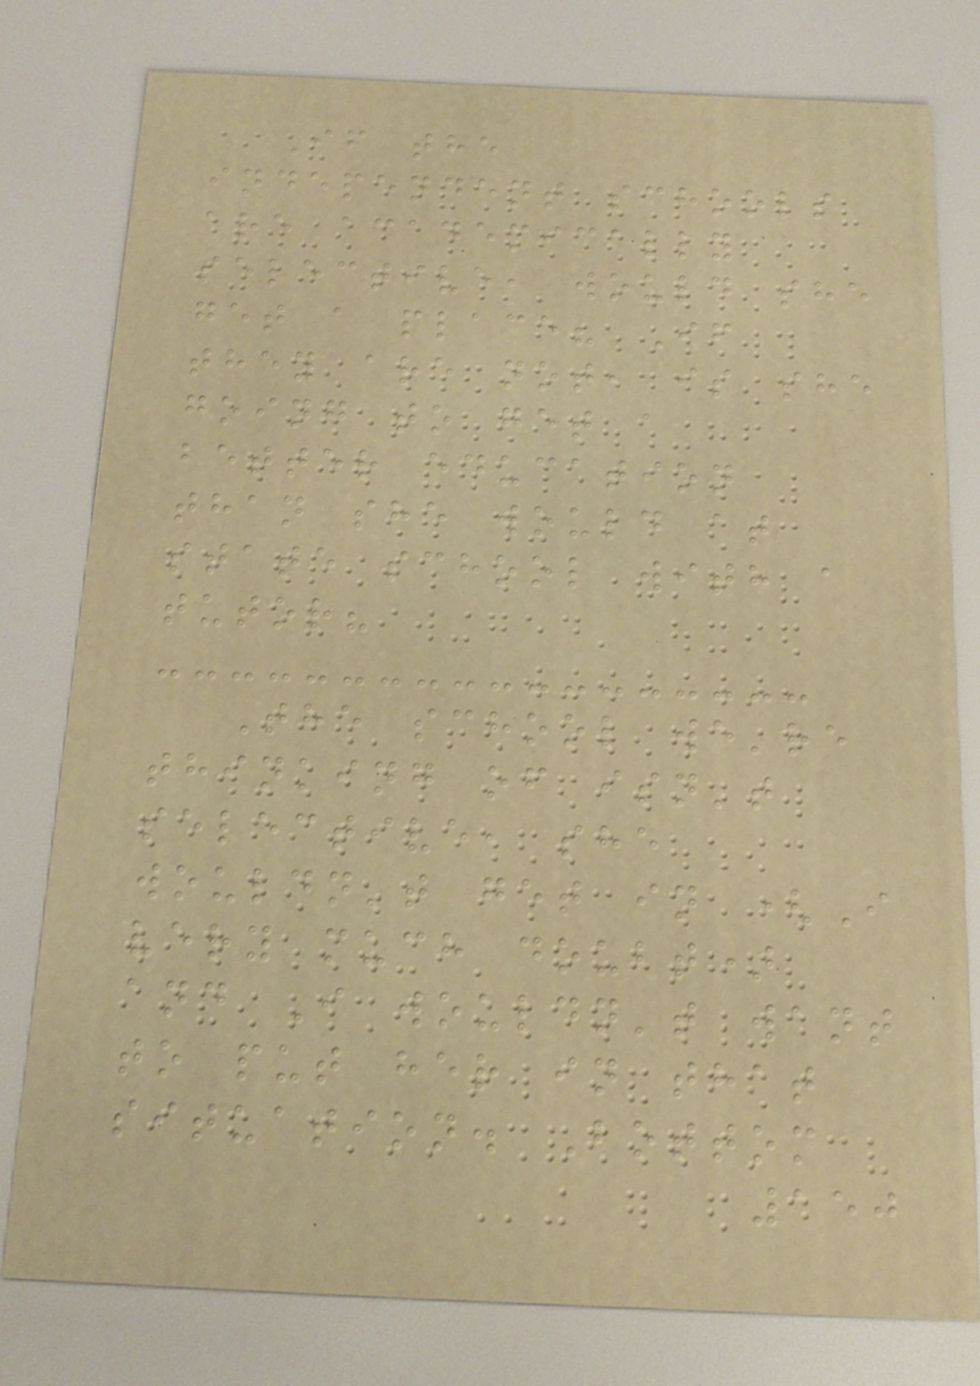If the
independent schools
are academically
selective, would she
get a place? If
they are not, is she
going to get a
better education
than she would at
state school with a
tutor?
The school we're
thinking of isn't
selective, she
wouldn't get in (I
very much doubt)
and I wouldn't want
to put her in that
situation. Bottom
150
